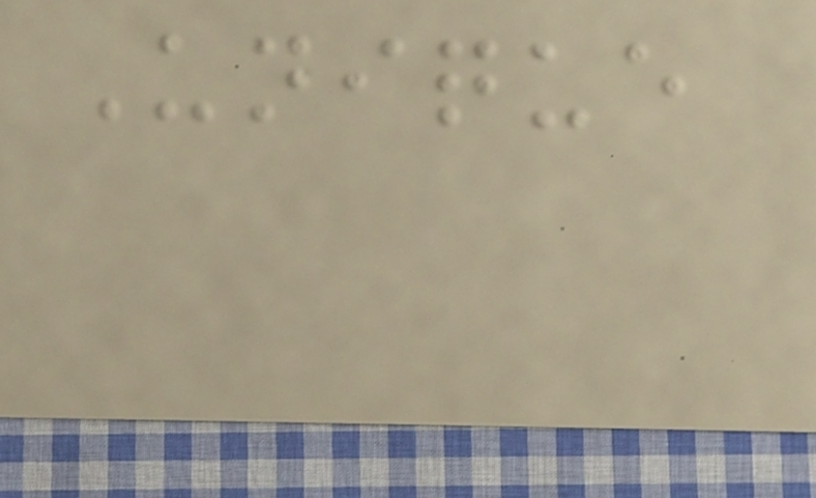Unique
